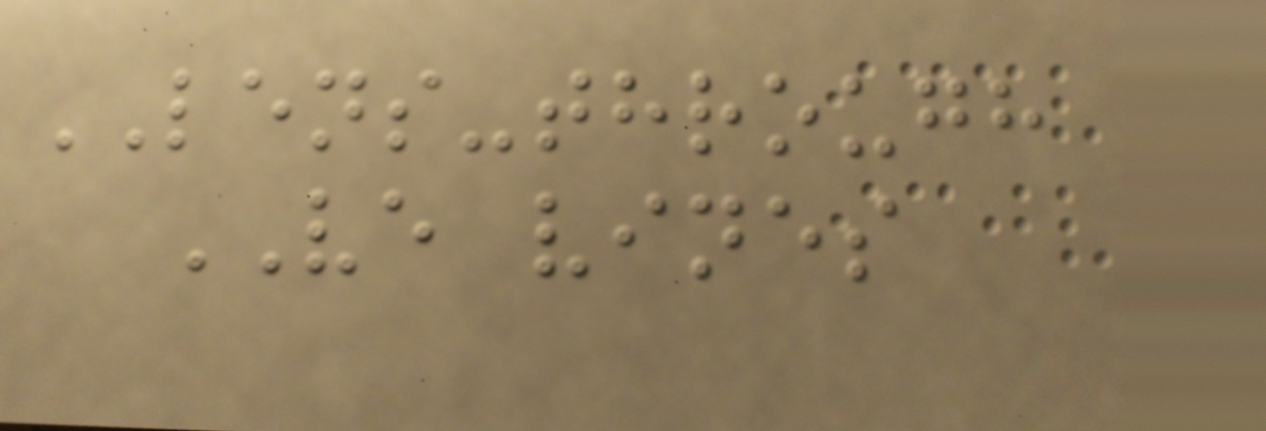LENS-through
VE vines
